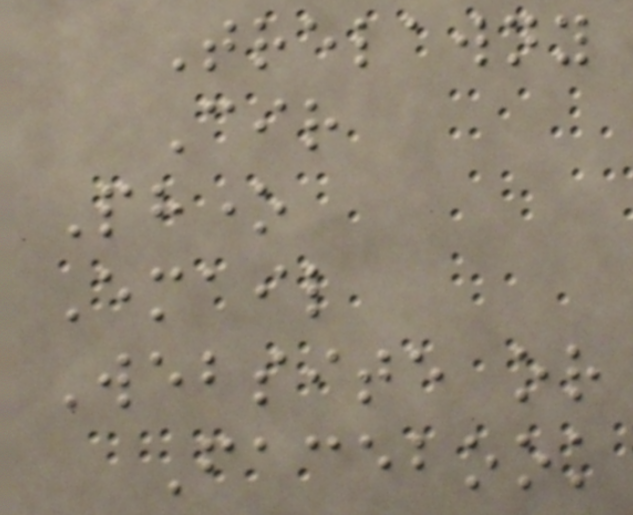Trelawny
Cir
Phone
Email
Website or
Facebook
